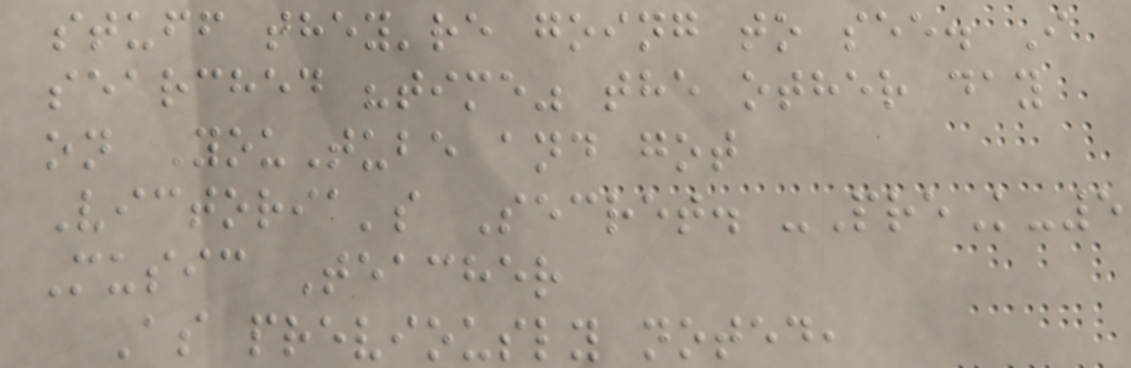stuff they're going to see. I
searched "time" the other day
on YouTube and got
Victoria's Secret. -PreK-5
Music Teacher
As previously noted,
